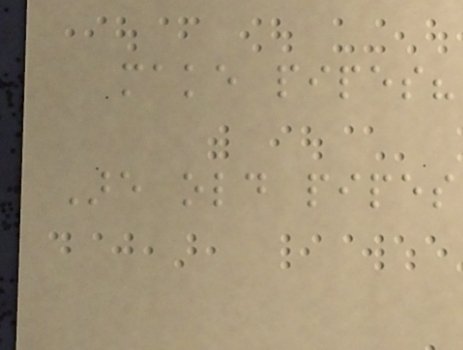make pipes?
Are old pipes
